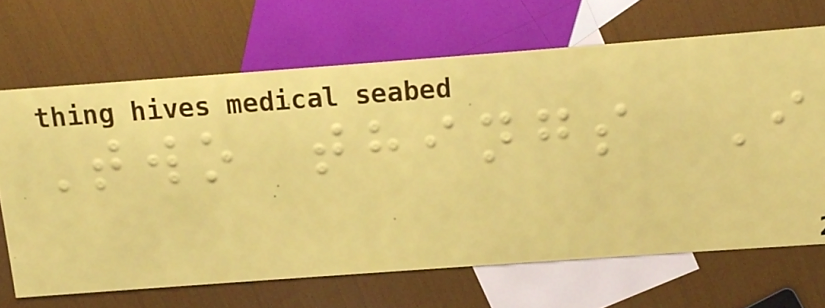Two things I
